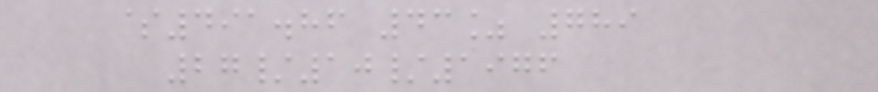$491.86 43% 789
27/10/1976
